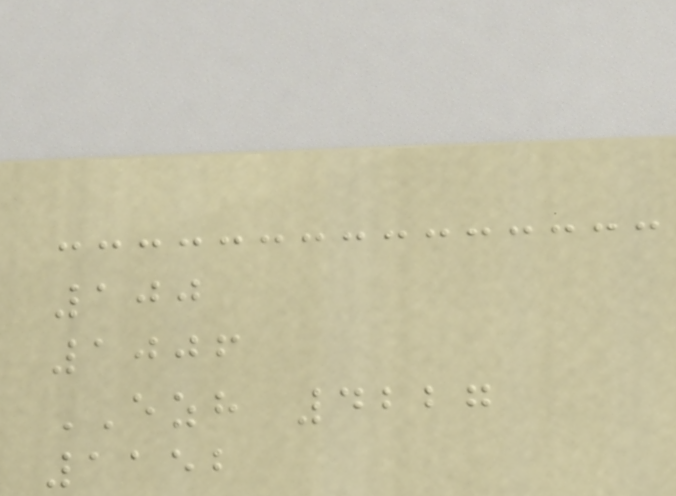100
1006
EZH 4227
1152
